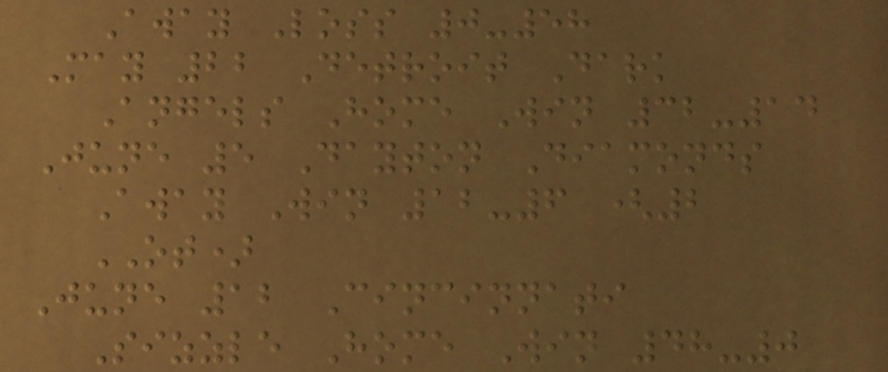Away Loss 0-58
May 22 Detroit Dark
Angels Home Win 32-14
June 5 Dayton Diamonds
Away Win 12-6 (2
OT)
June 12 Cincinnati
Sizzle Home Win 48-0
